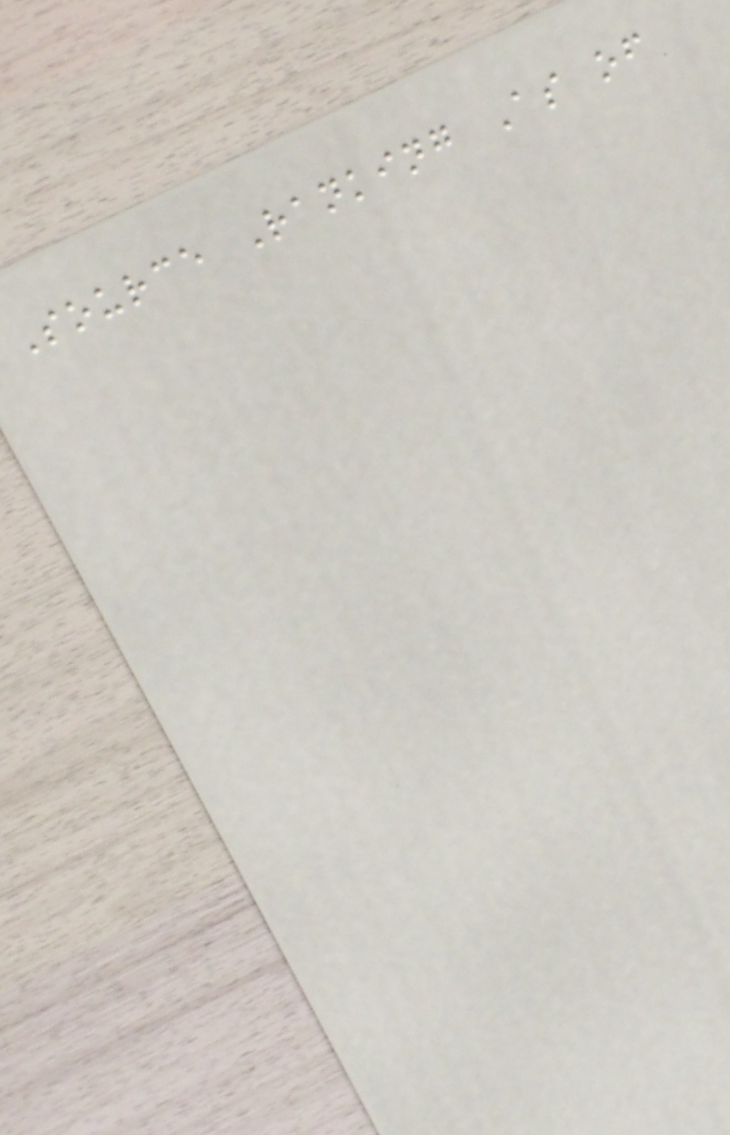Source Ranking As of
